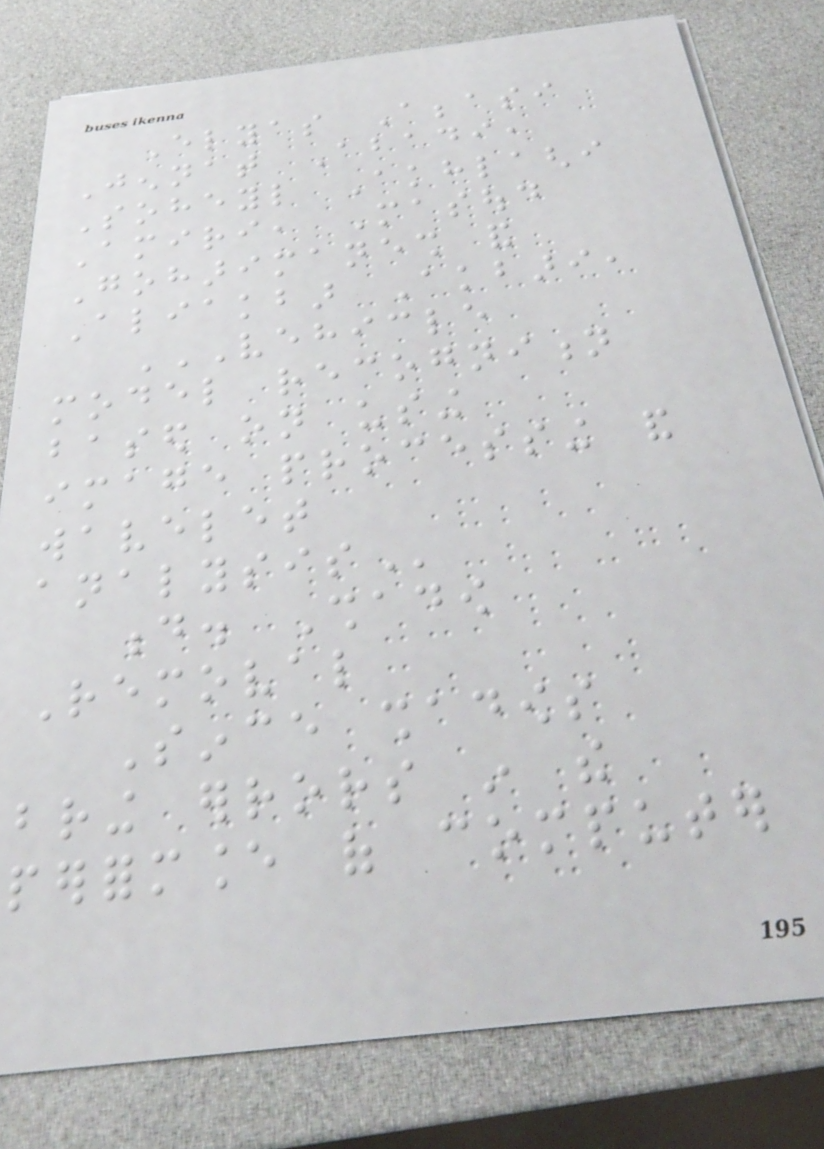Elyas Abbasi
Jennat Abadi,
Soheyl Akhlaghi
Amiri, Masoud
Goharimanesh and
Aliakbar Akbari,
VEHICLE
MODEL RECOGNITION
BASED ON USING
IMAGE PROCESSING AND
WAVELET
ANALYSIS
d. Shadow
Removal
Since shadows
bring errors in the
performance of computer
